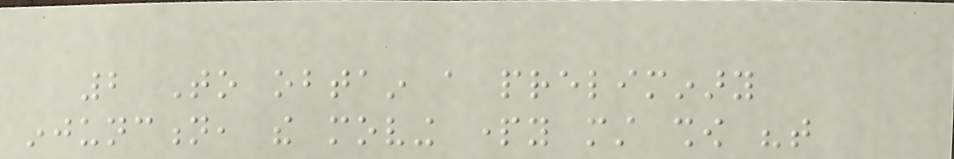2 To obtain a preliminary
injunction, the moving party must show "that
